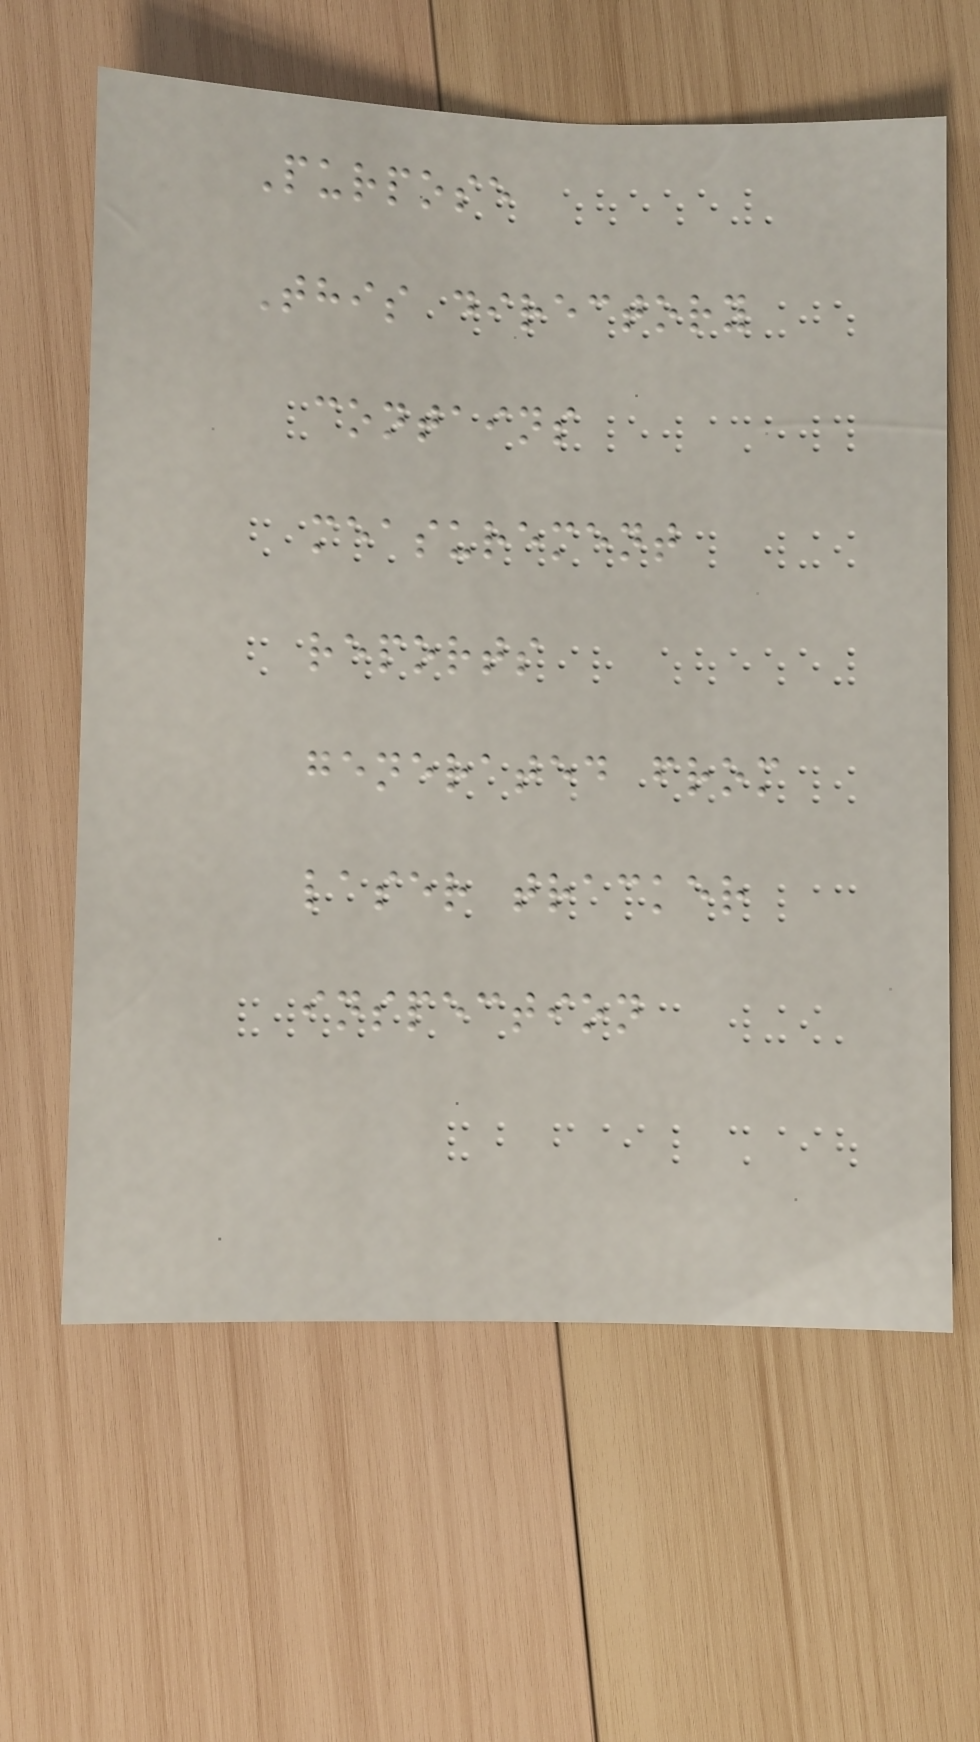Purpose
This directory
contains
measurement
reports
generated from
laser tracker
inspection
